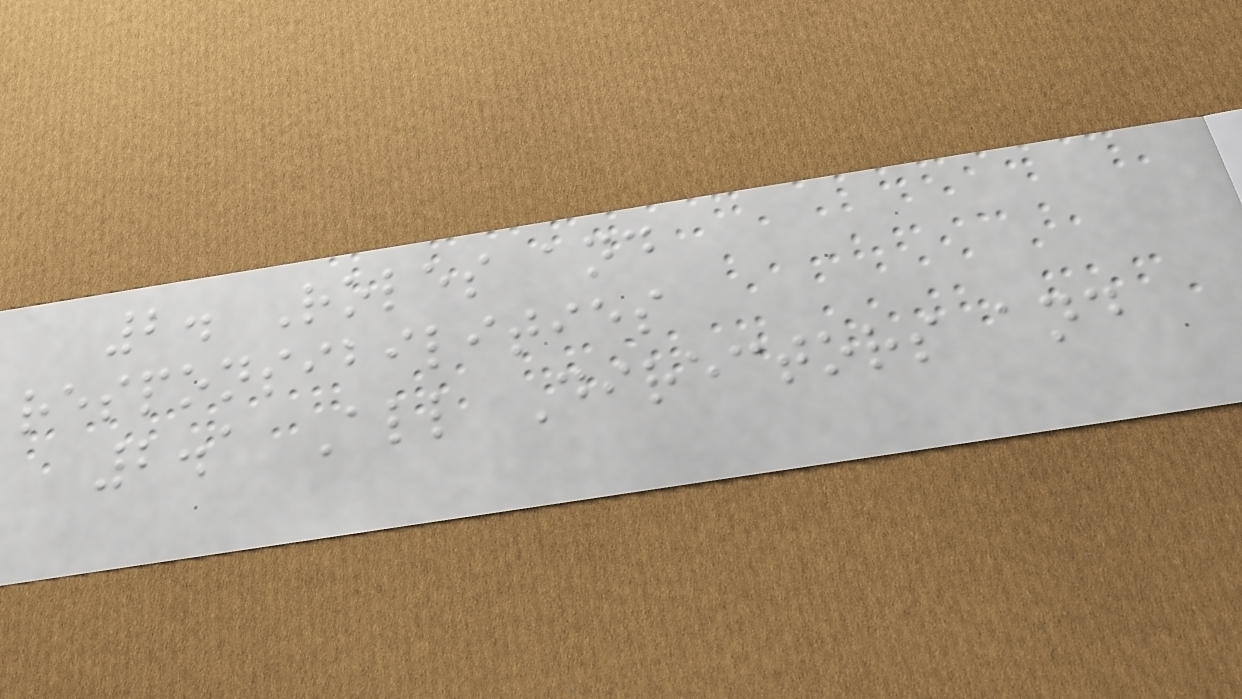2. Roles and
responsibilities
2.1 All Directors and
